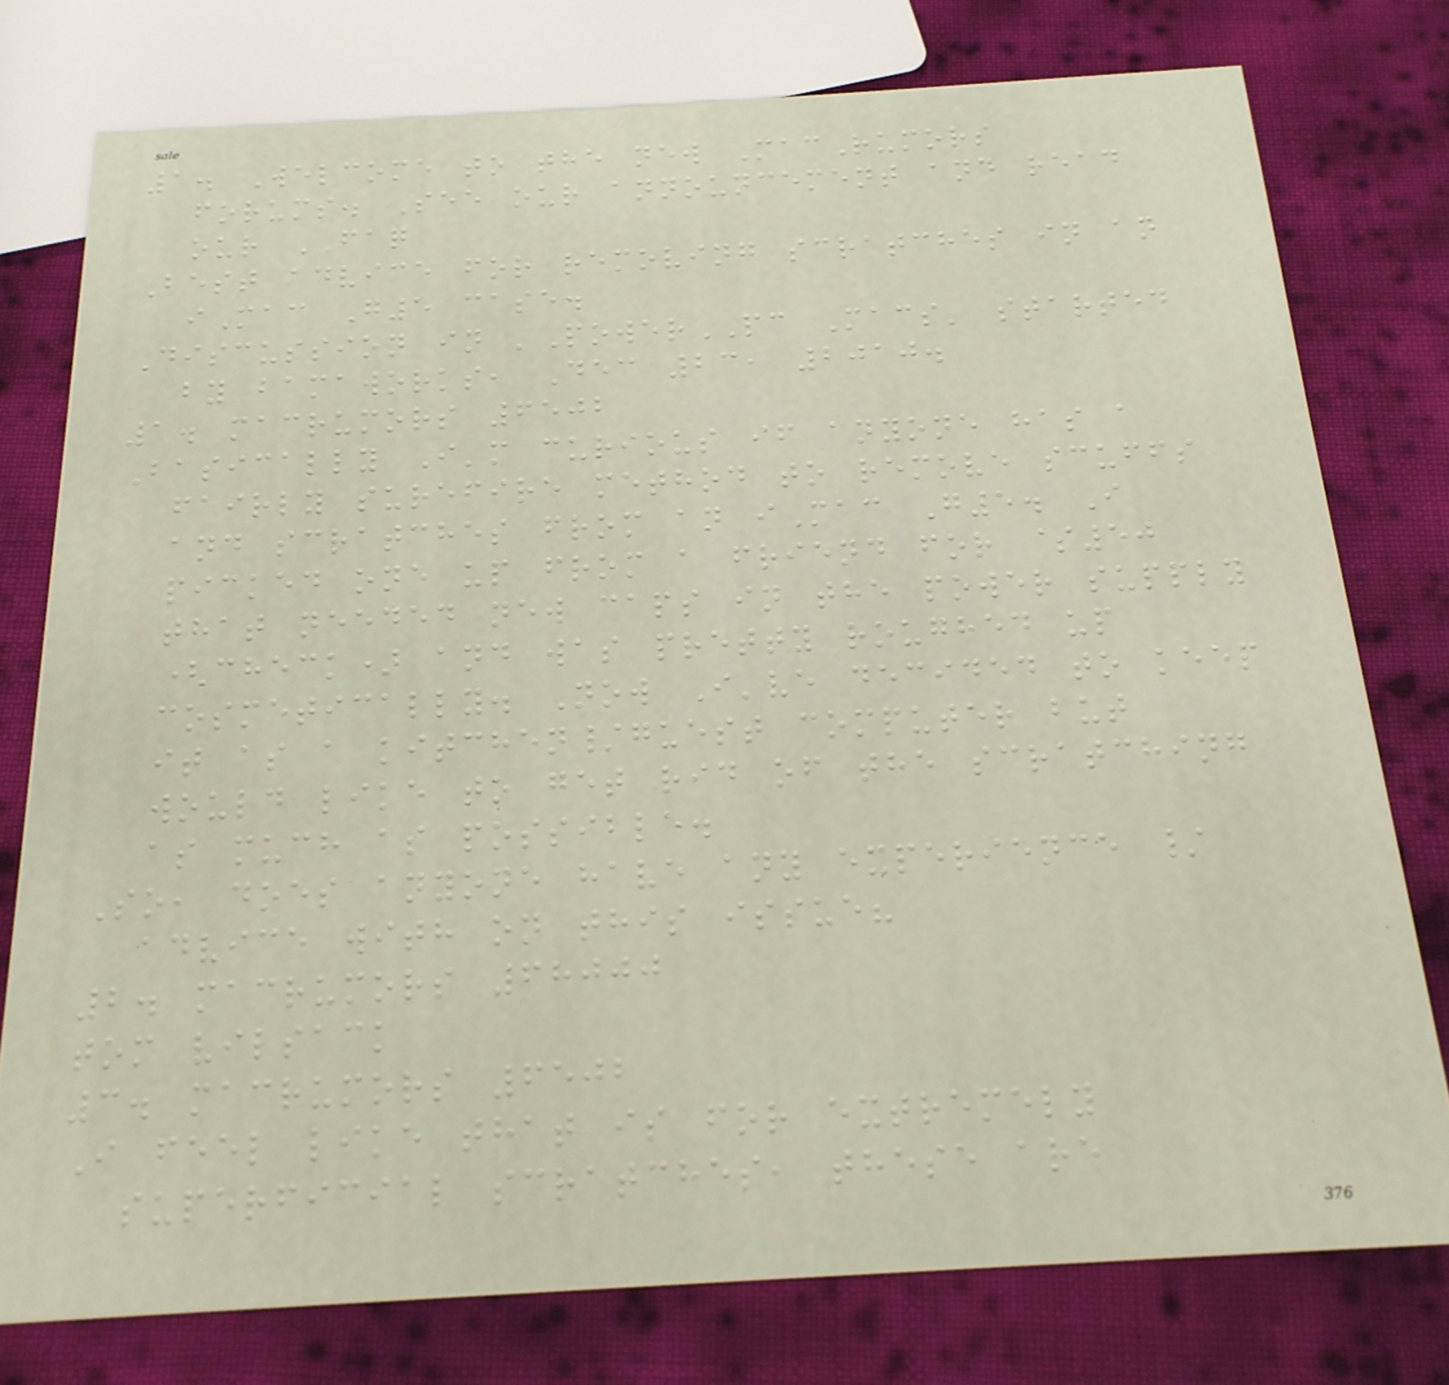1. Welcome to the new MacRumors
forums. See our announcement and read
our FAQ
Best advice for removing scratches in an
iMac G5 case.
Discussion in 'PowerPC Macs' started
by bamaworks, Dec 23, 2010.
1. macrumors 6502
Basically I'm curious if anyone has a
fairly surefire method to remove scuffs
and scratches from an iMac G5. I
picked one up from a friend for $50
that needed new caps in the power supply
(check) and was pretty roughed up
cosmetically. Now I've decided to keep
it as a kitchen/guest computer but
would like to get rid of the scratching
as much as possible.
So, does anyone have any experience /
advice with on this issue?
2. macrumors 68000
tom vilsack
3. macrumors 6502
I feel like that is for extremely
superficial scratches, these are
